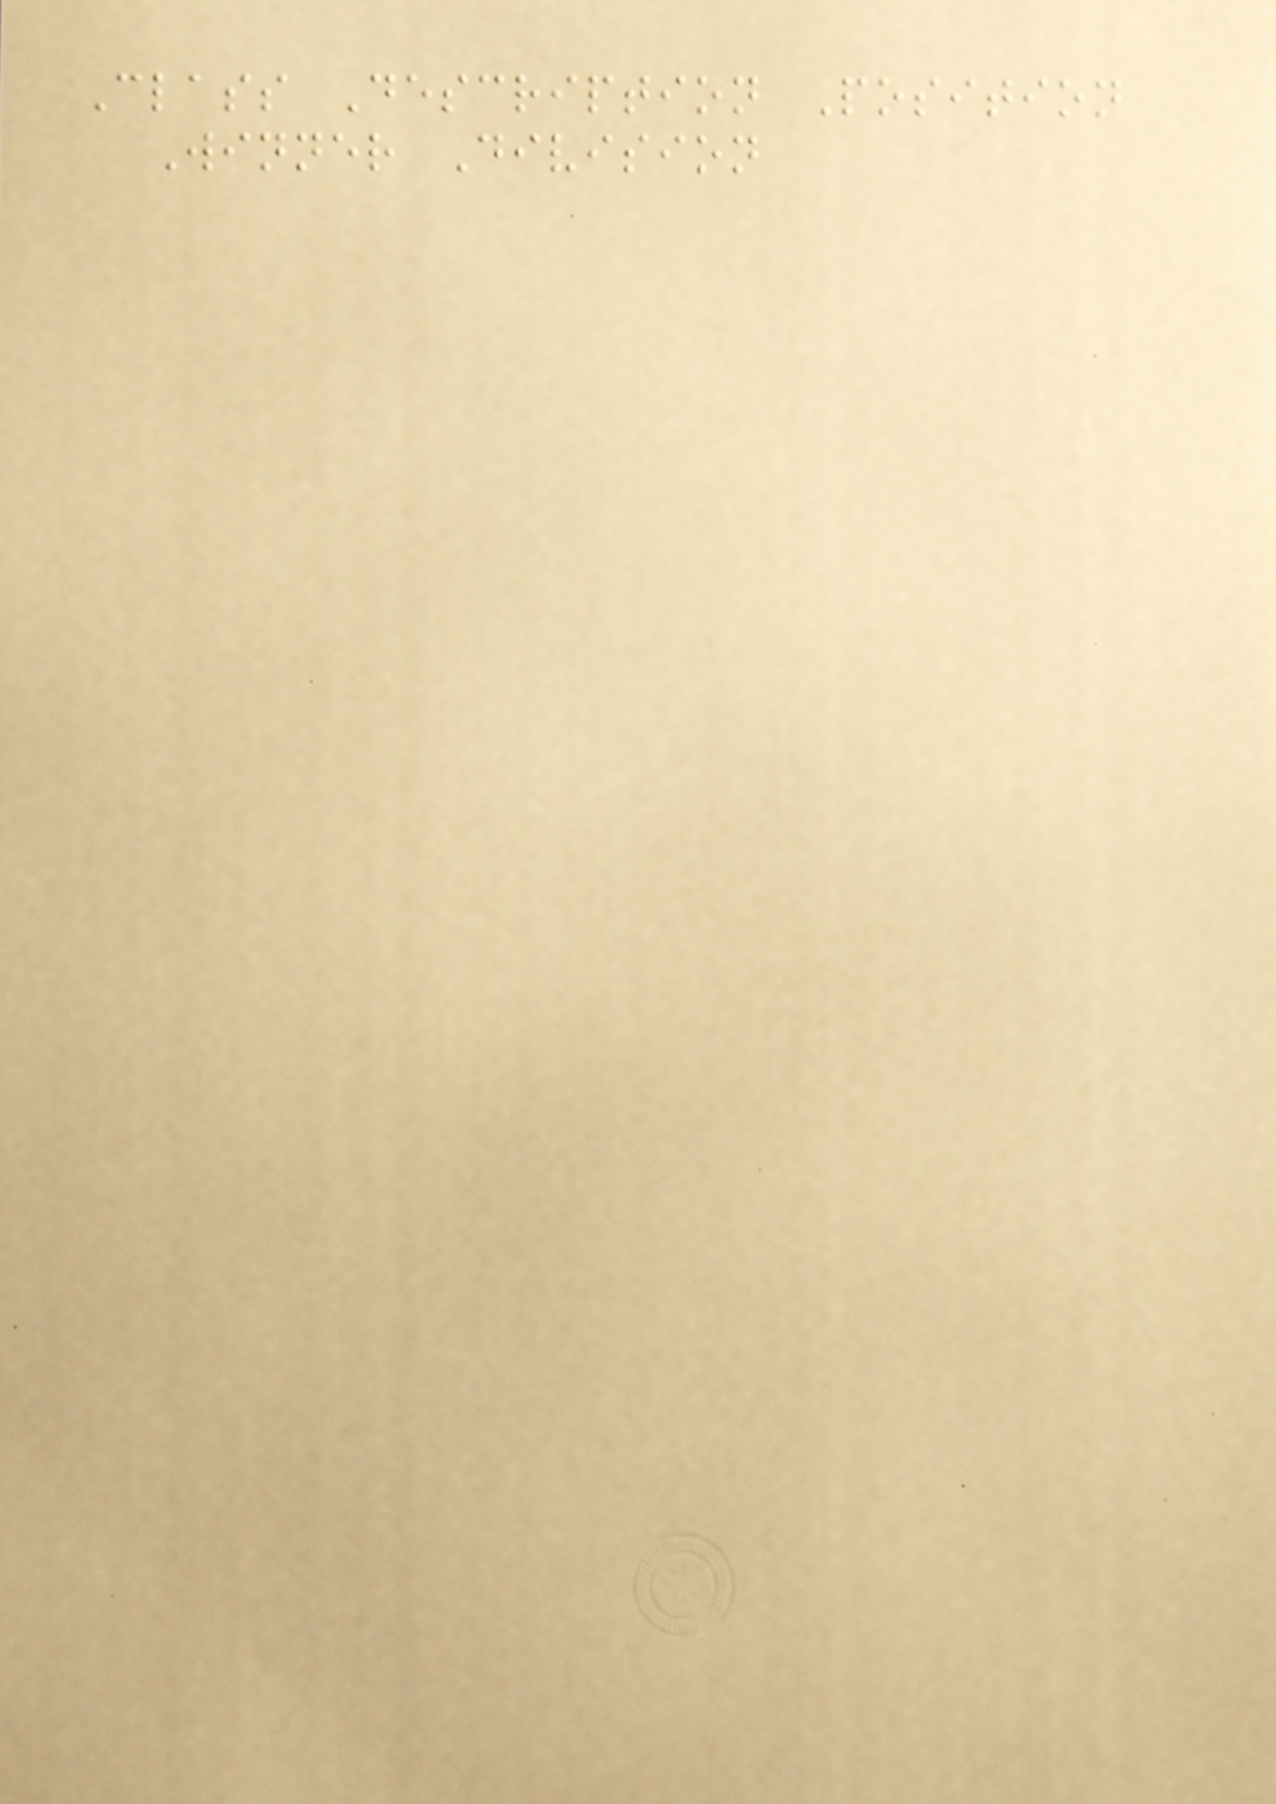Class Description Position
Winner Division
